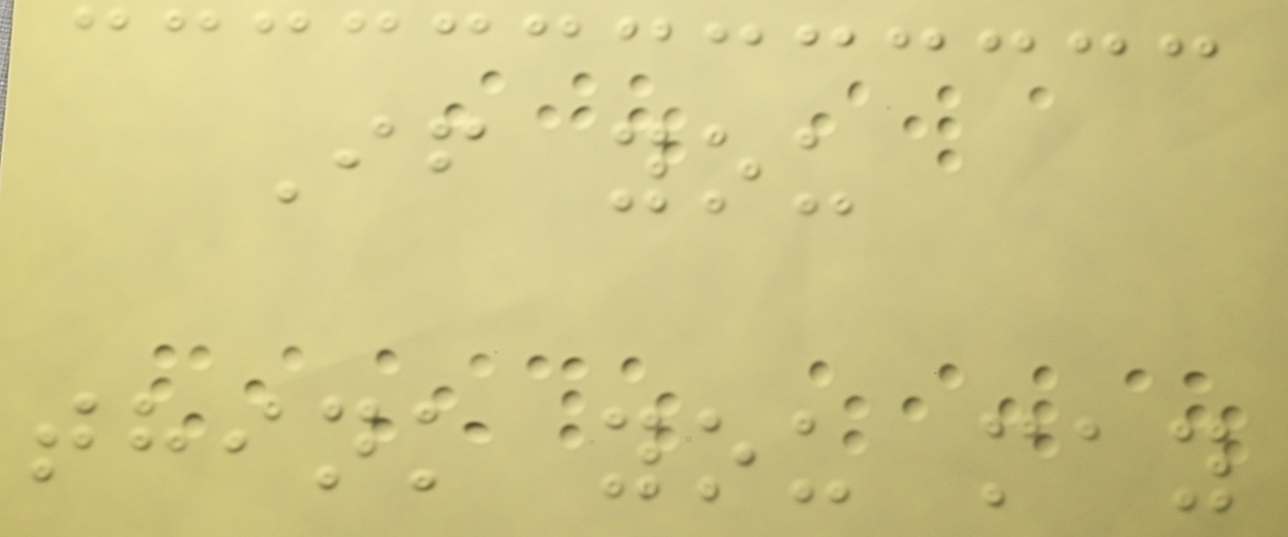If you
think you may
